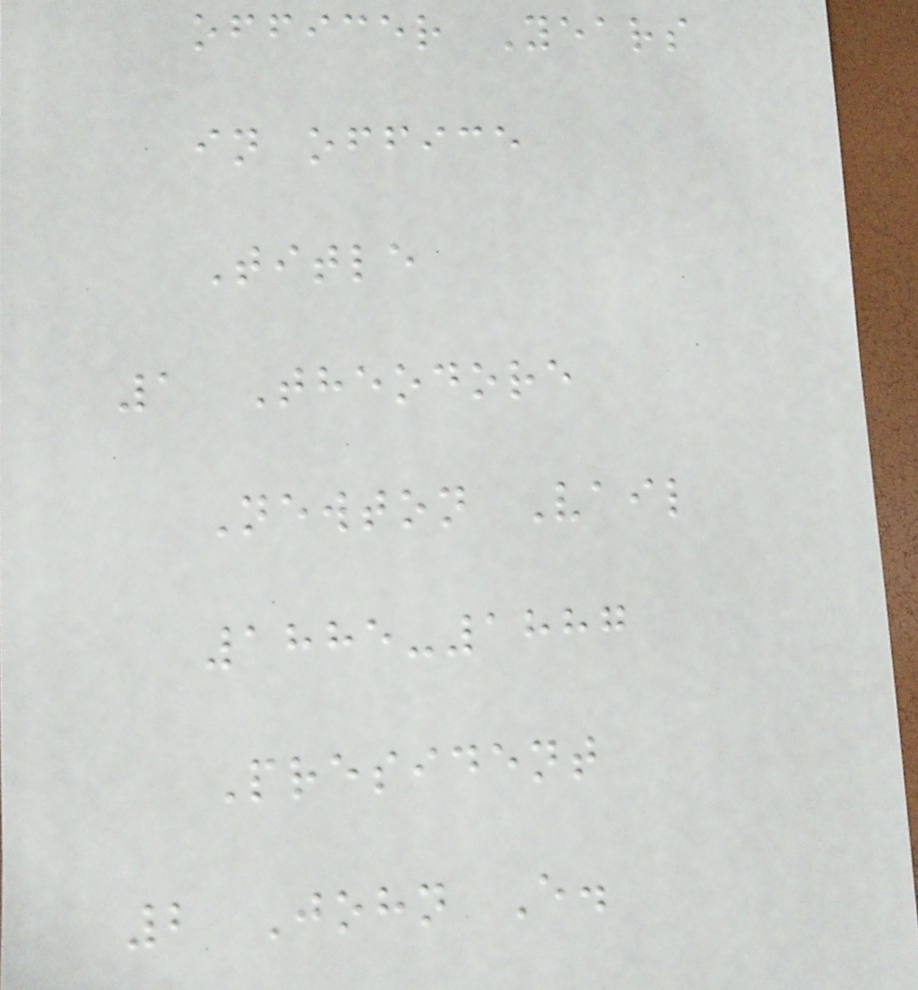officer Years
in office
Title
1 Theodore
Newton Vail
1885-1887
President
2 John E.
